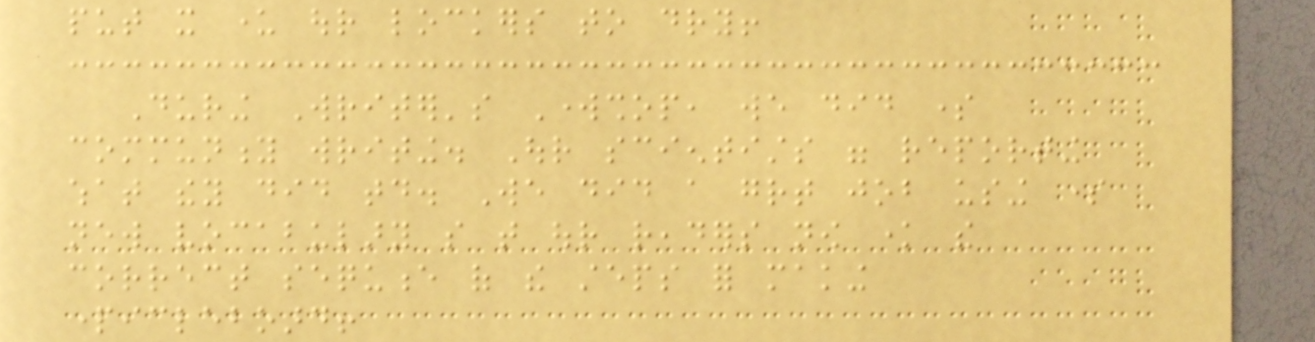put it under our lockers to dry!
During Writer's Workshop, we did some
community writing. Our scientists were reporting
what they did today. We did a great job using some
new vocabulary so that our readers now know the
correct sequence of the steps for making
particleboard!
